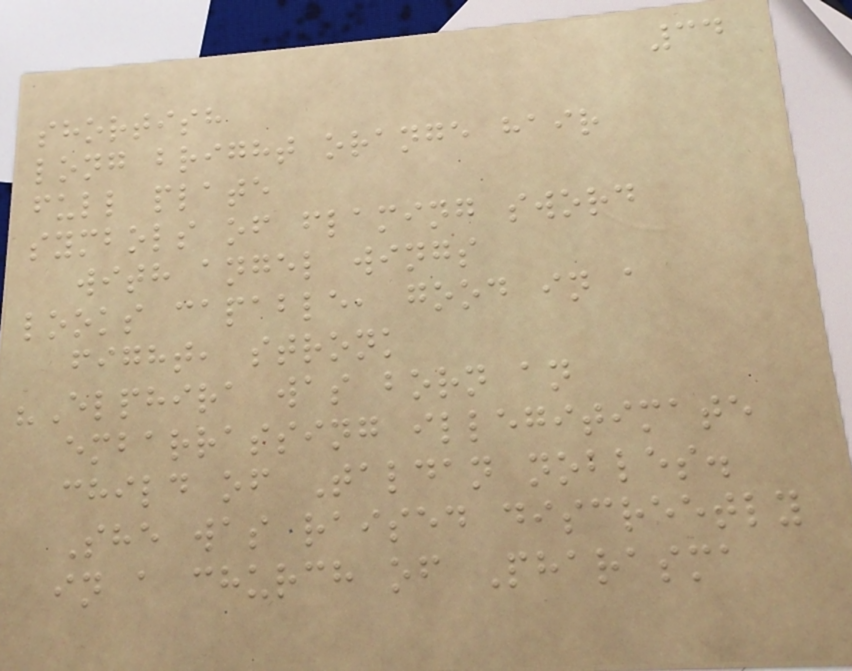34
shortish
long bright orange hair
full plate
symbols of flaming sword
with angel wings
looks capable, good in a
fight, stronk
"Elphira was born an
embarrassing illegitimate
child of Taldan nobles.
She was raised discreetly
in a church of Pharasma
